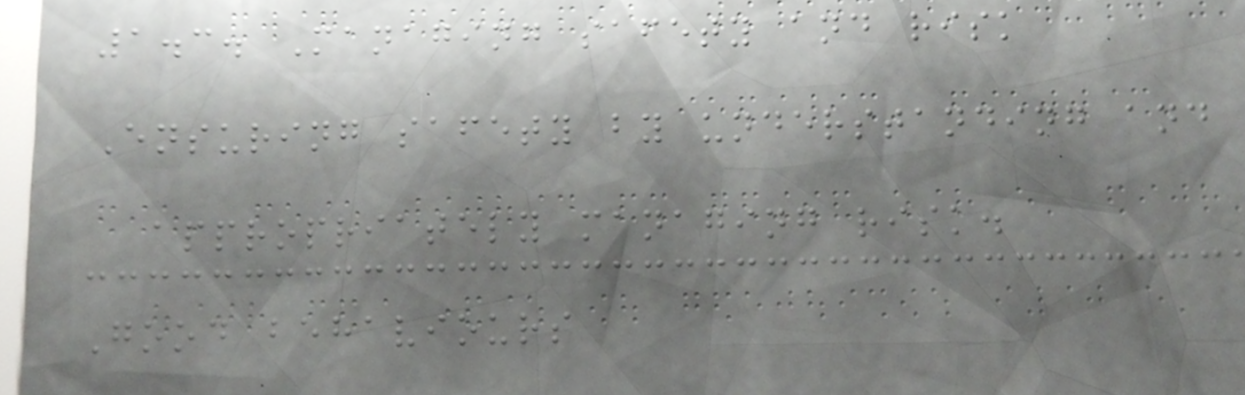1.3. Managing safety and risk
Ensuring safety by understanding and
appropriately managing risk.
Good behaviours
